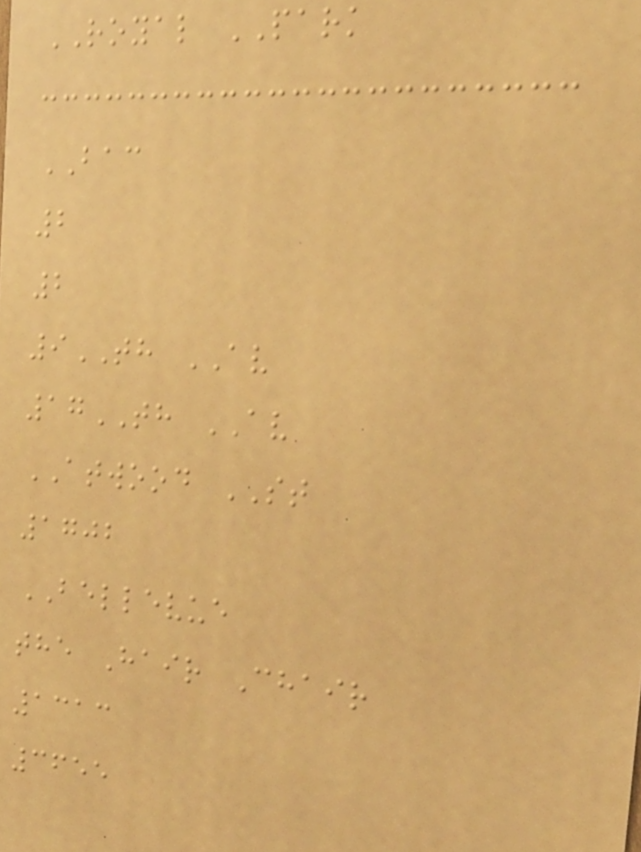ROYAL PARK
BAC
2
2
9TH AV
17TH AV
ATWOOD ST
1702
BELLEVUE
the Hair Chair
1313
3655
